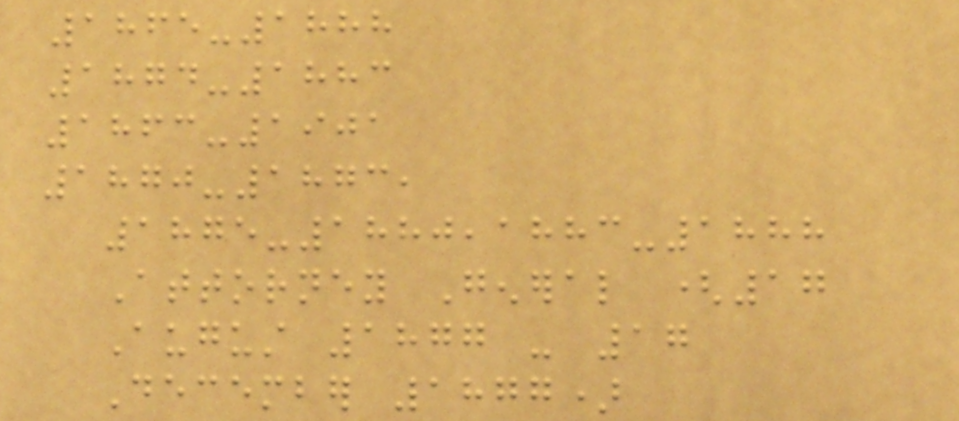1865-1888
1874-1883
1863-1901
1870-1873,
1875-1880,1883-1888
Attorney General (17
August 1877 - 17
December 1877)
